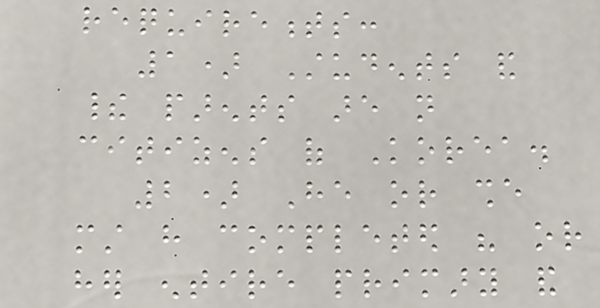requirements:
1) Students and
their parents are not
citizens of Korea.
2) He or she
must have completed his or
her entire primary and
